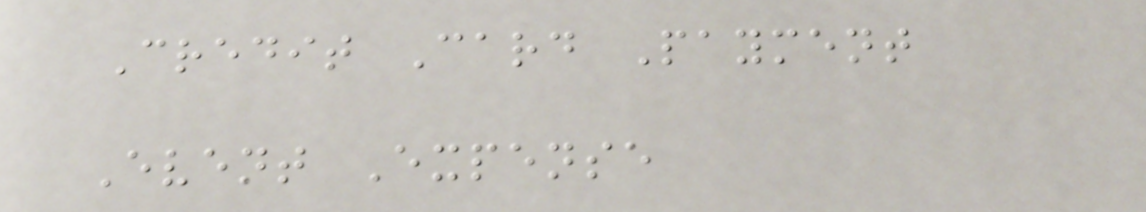Credit Card Payment
Event Expense
